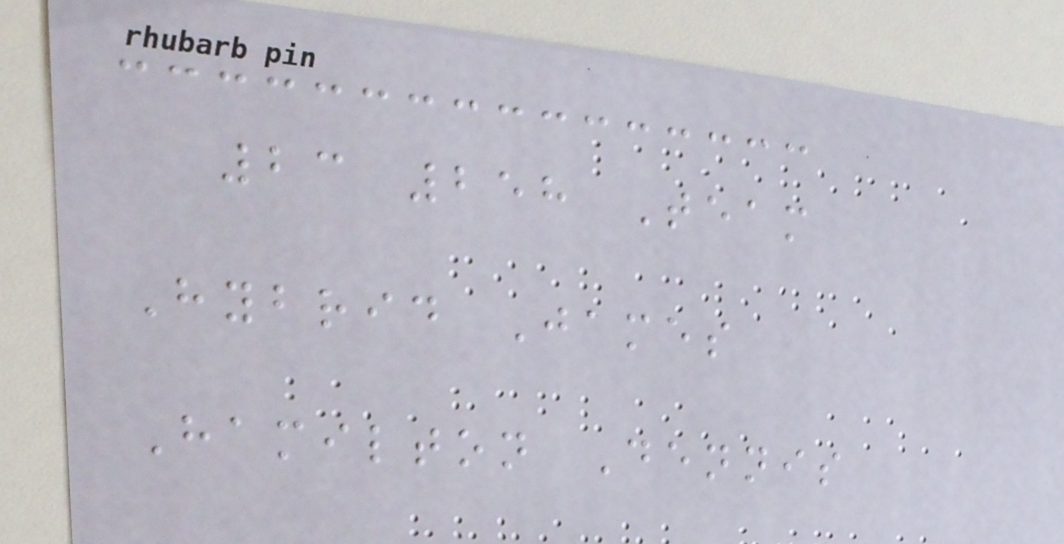23 258 Team
Hybrid James
Hamilton Dennis
